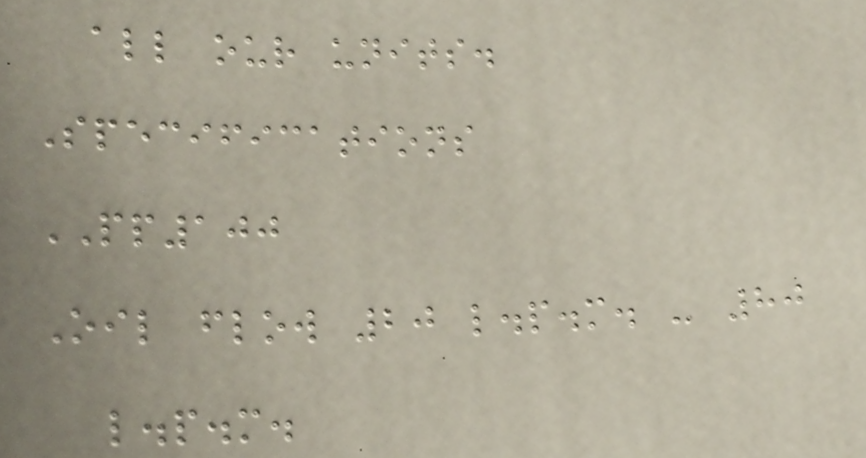all our units.
Specifications
PP100
Oil flow 20 l.p.m. - 80
l.p.m.
